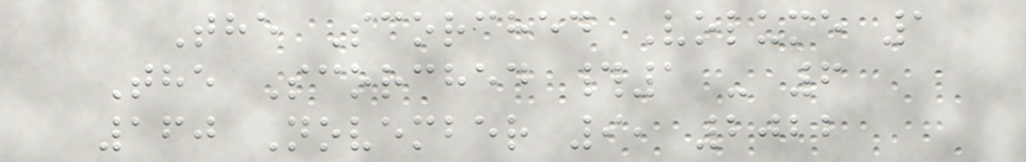The Scorched Volume 1
The Scorched #1 - 6
160 November 9, 2022
